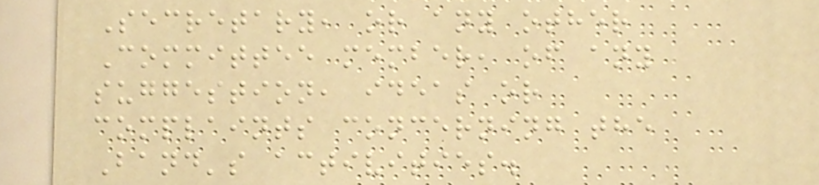Secretary, or any other
Committee member, of any
suggestion, ideas or
complaints concerning the
Band's activities.
